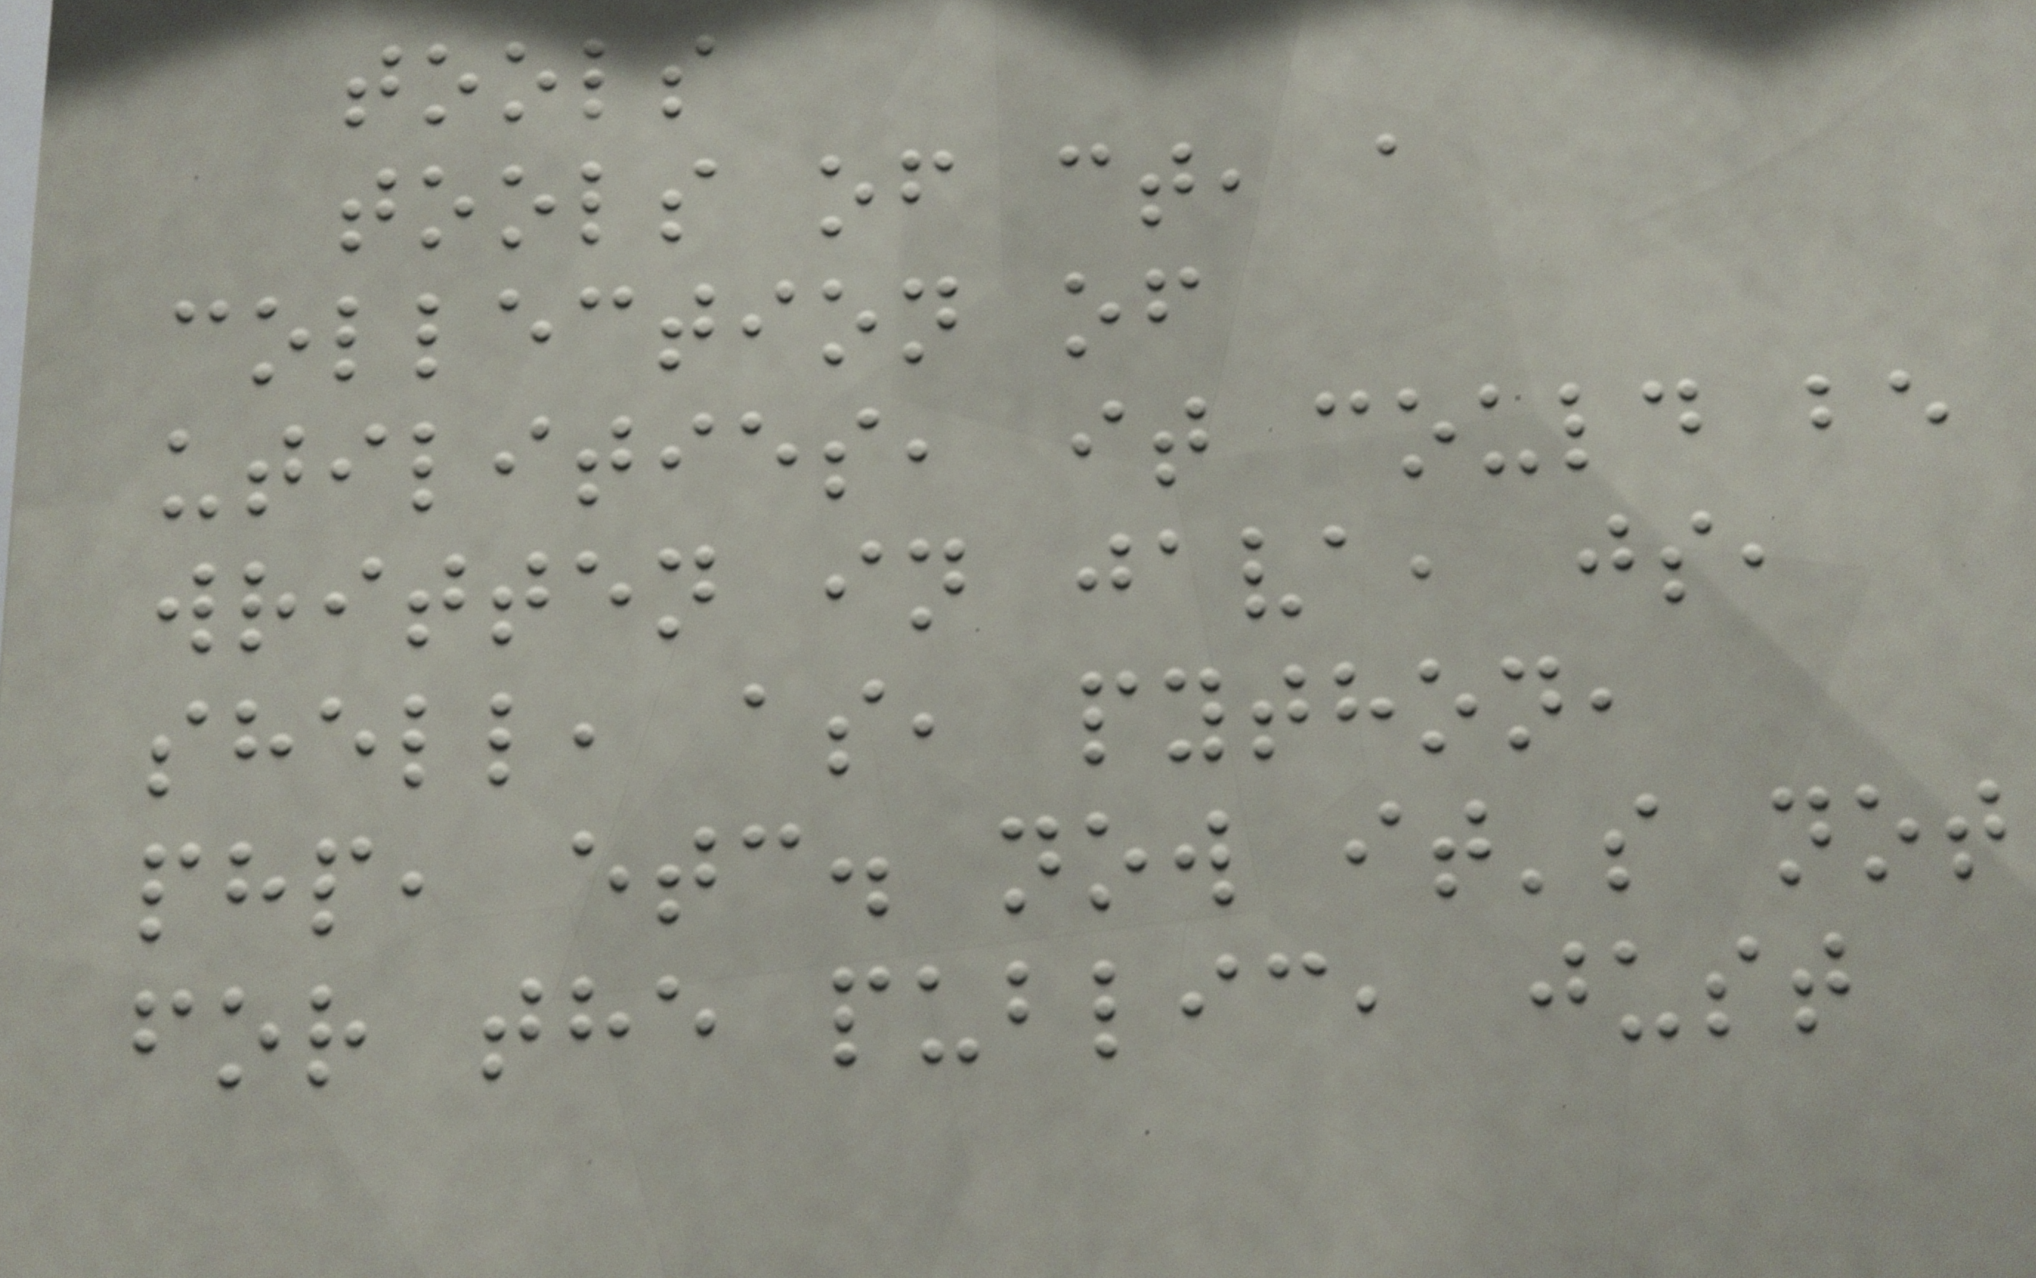tools
tools of ct, a
collection of
utilities, it could be
written in java, js,
shell, as, python,
php, etc. now it's not
for the public, just
